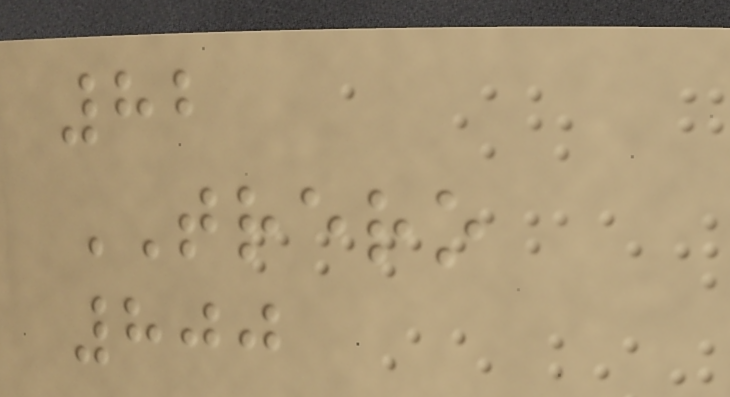82
TRERO
800
